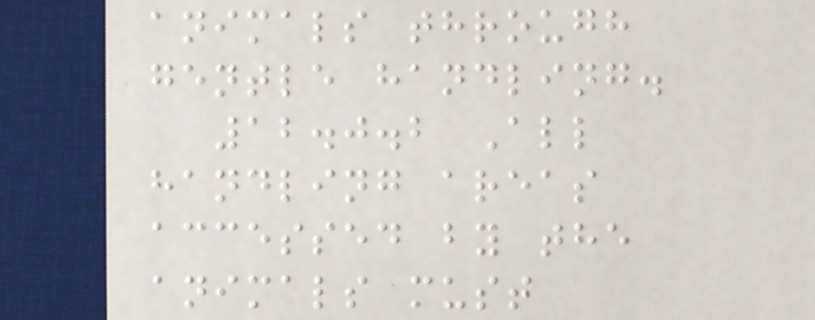animals through
gentle handling.
12.0.2 All
handling areas
accessed by the
animals must
